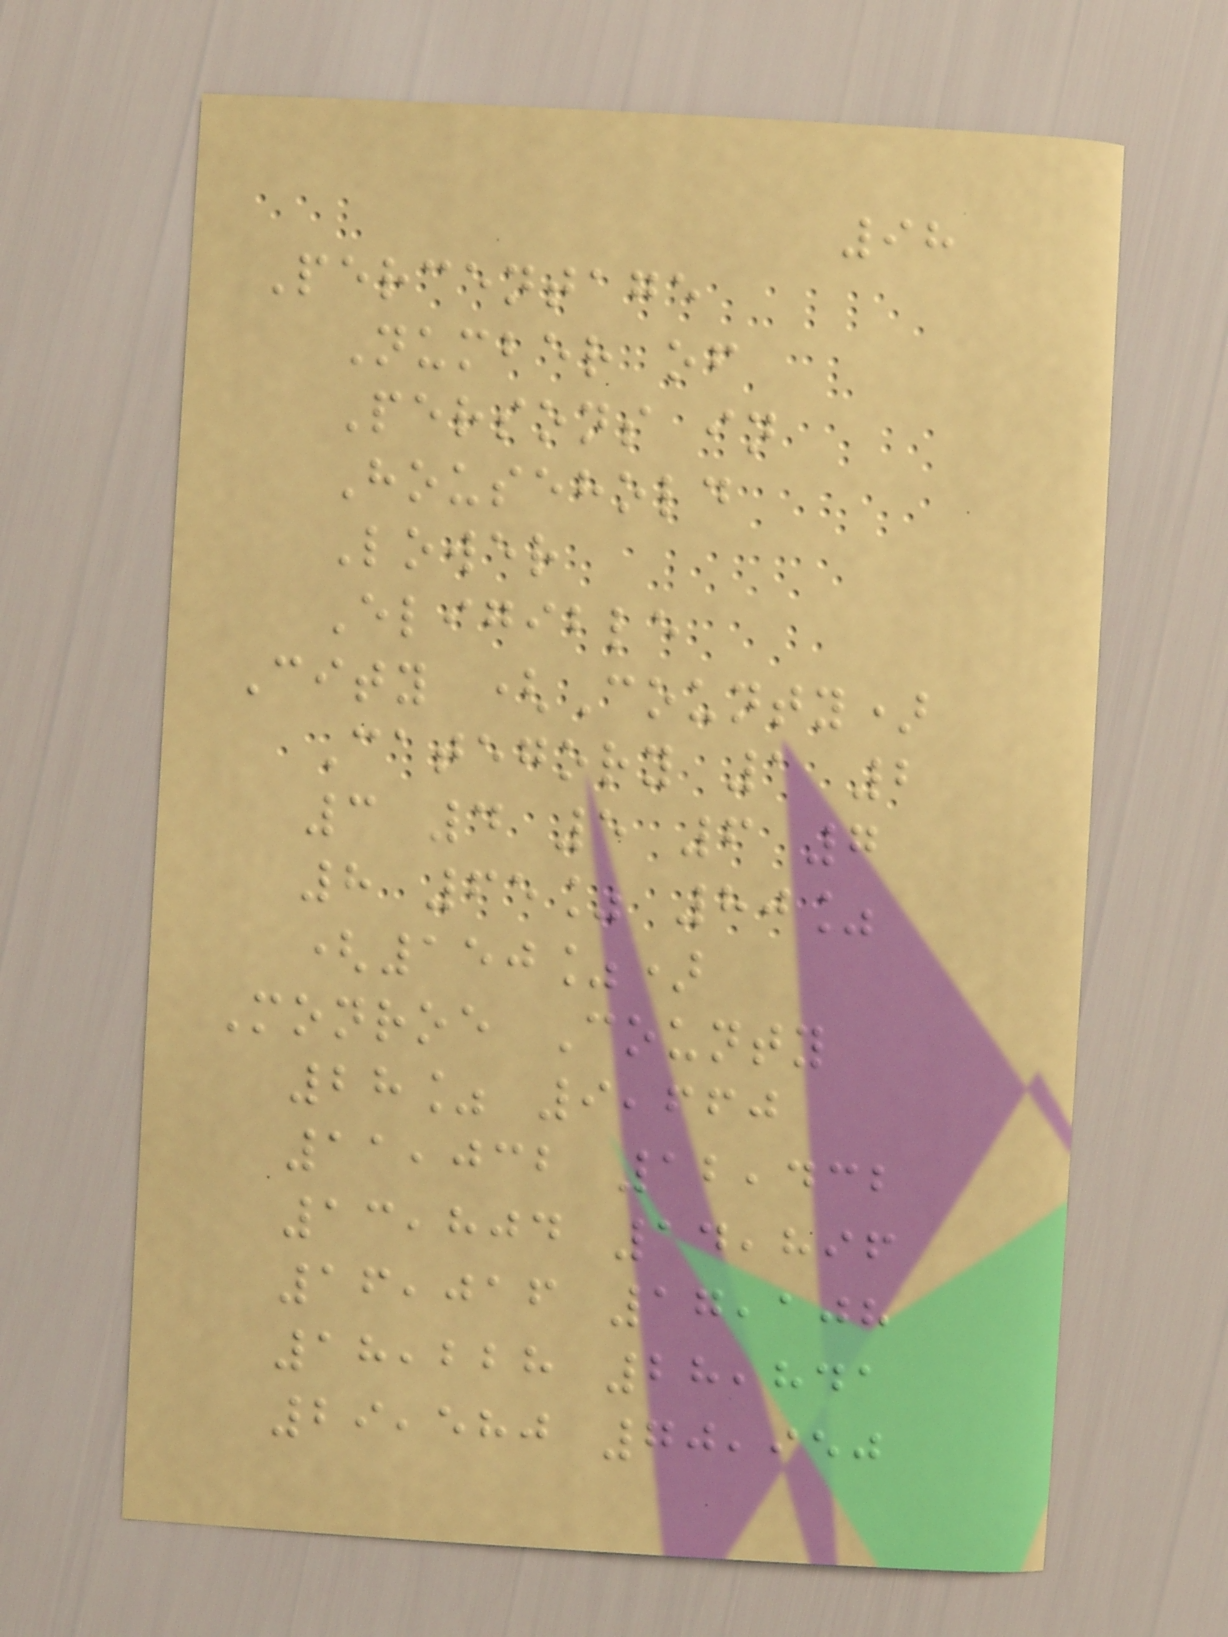98
Percentage
Number of
Persons in
Household
Lower
Eligible
City (County)
Category 1 2
3 4 5 6 7
8 65% 80%
(150%)
Monroe County
28% 9,660
11,032 12,432
13,804 14,896
16,016 17,108
18,228 28,841
29,580 70,950
